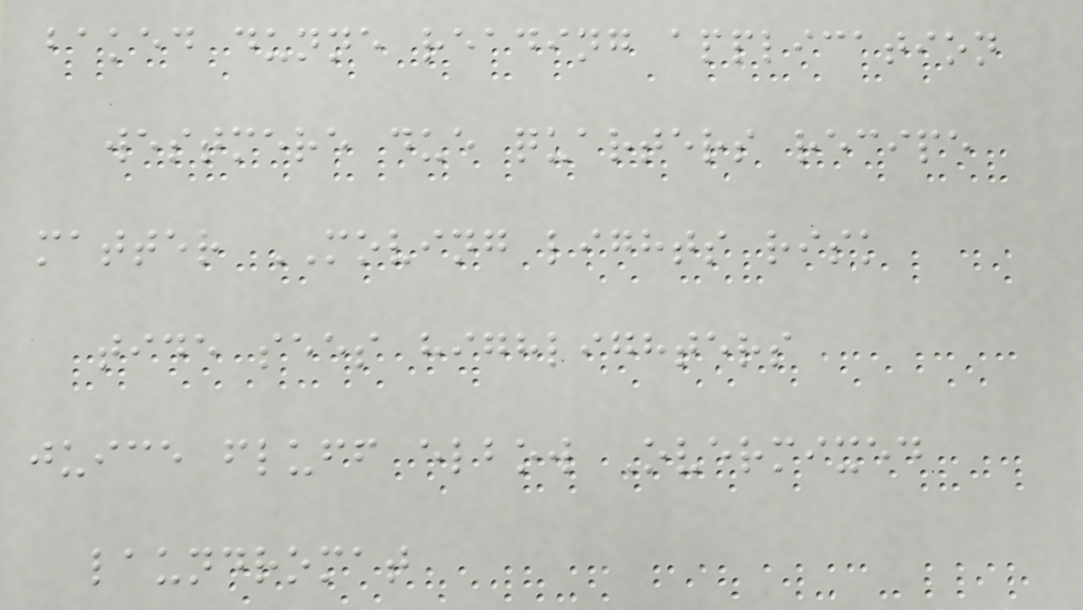baked dunne reading application
westmere due quarters recipe
matter MOVING lights risk
tide sees highlighters
juice fluff elbow Overmixed
laundromat
